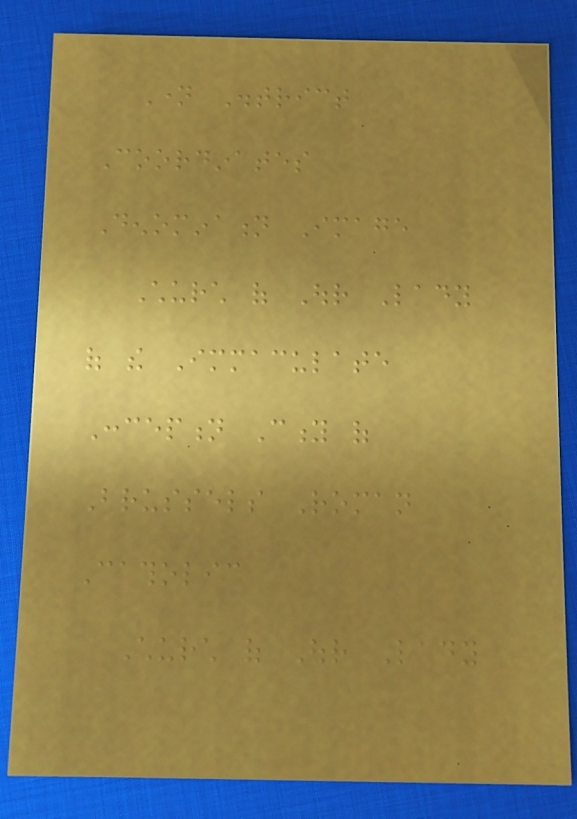Name District
Coordinates
Denomination Image
Church of Our Lady
of the Immaculate
Conception City of
Brussels Roman
Catholic
Church of Our Lady
